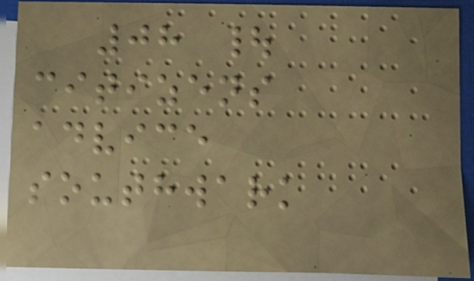08 |
citizens
advice
southwark
